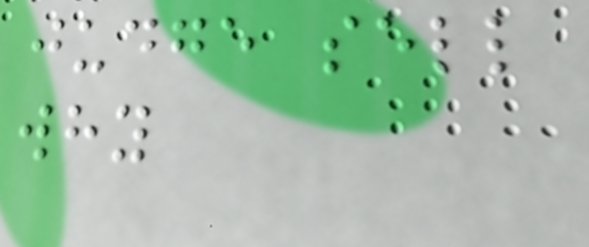judge sell
why
